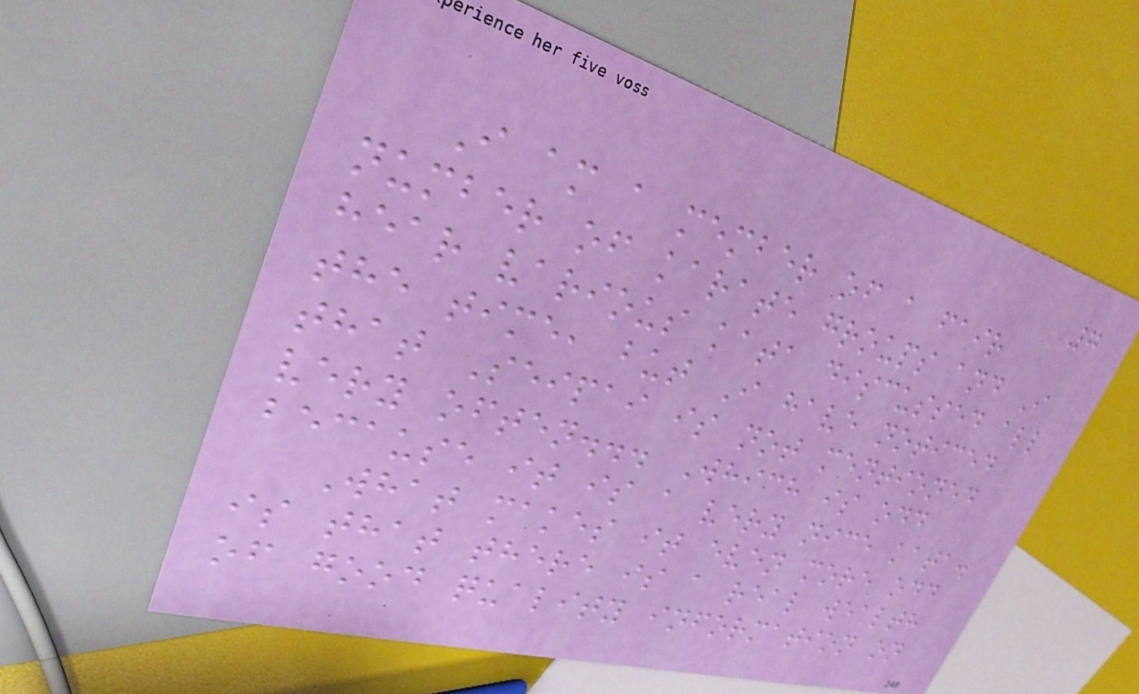7
I am a member of a fair
number of karate groups and I
hear various kata discussed all
the time, but I have noticed
that Seipai is not mentioned
very often... Which is odd
because it is a very nice kata.
What makes it even more odd
is that there is a real wealth
of good quality information on
